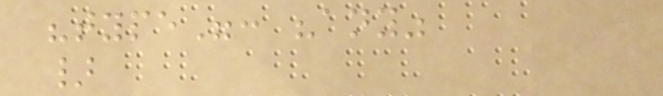"type": "any"
}
